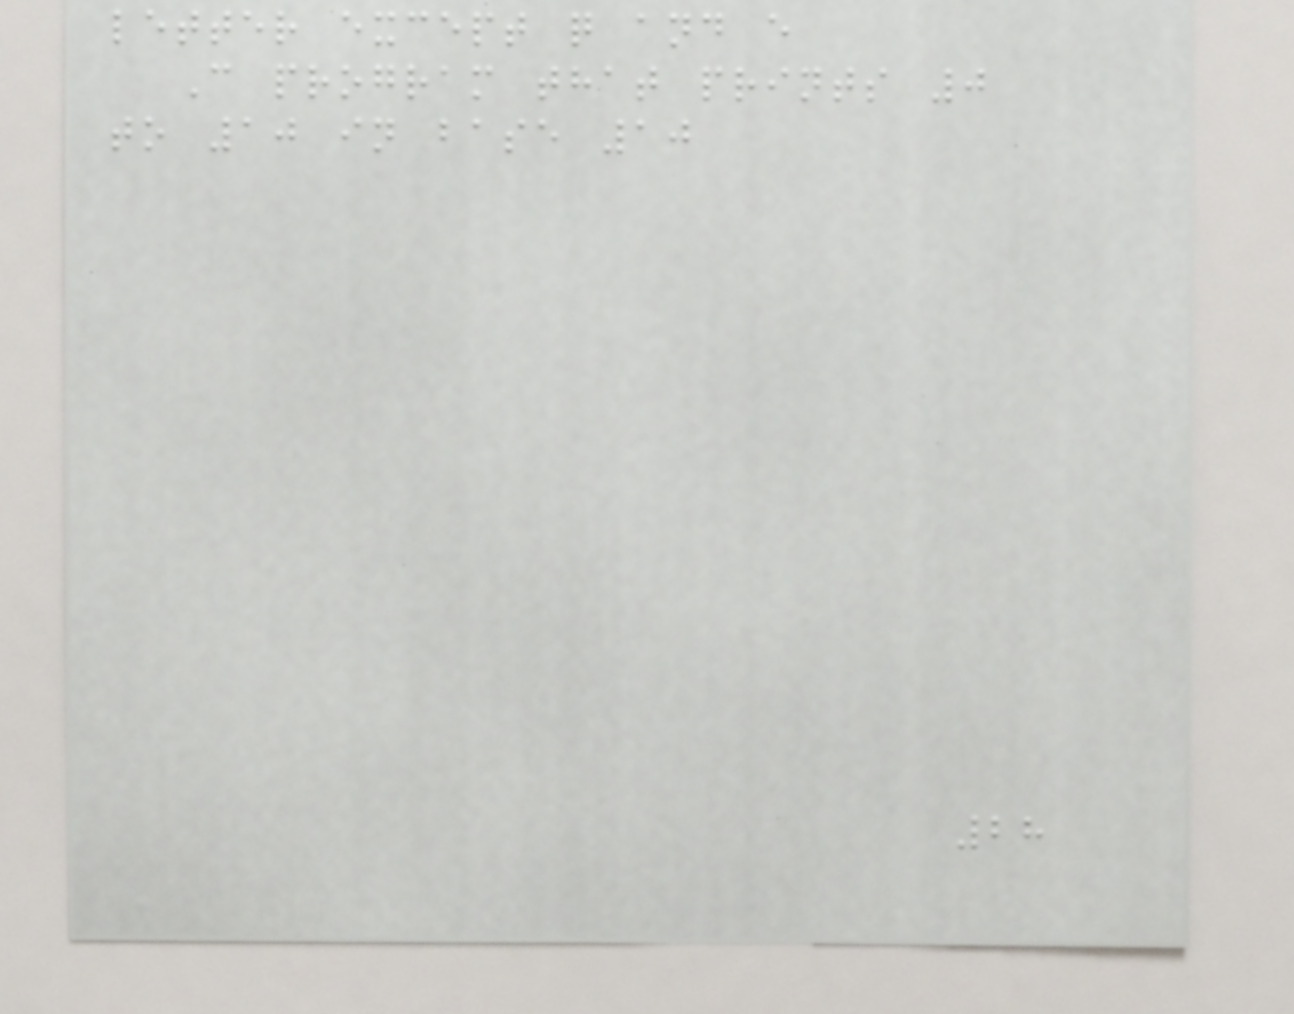letter except q and e
C program that prints 0
to 10 in base 10
28
